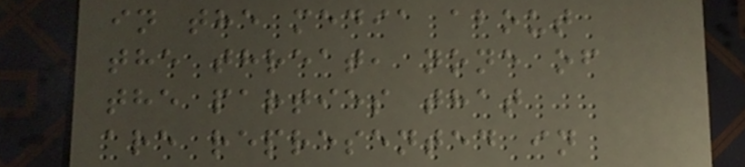in the media about
the threat, none of
the parties that
are represented in
